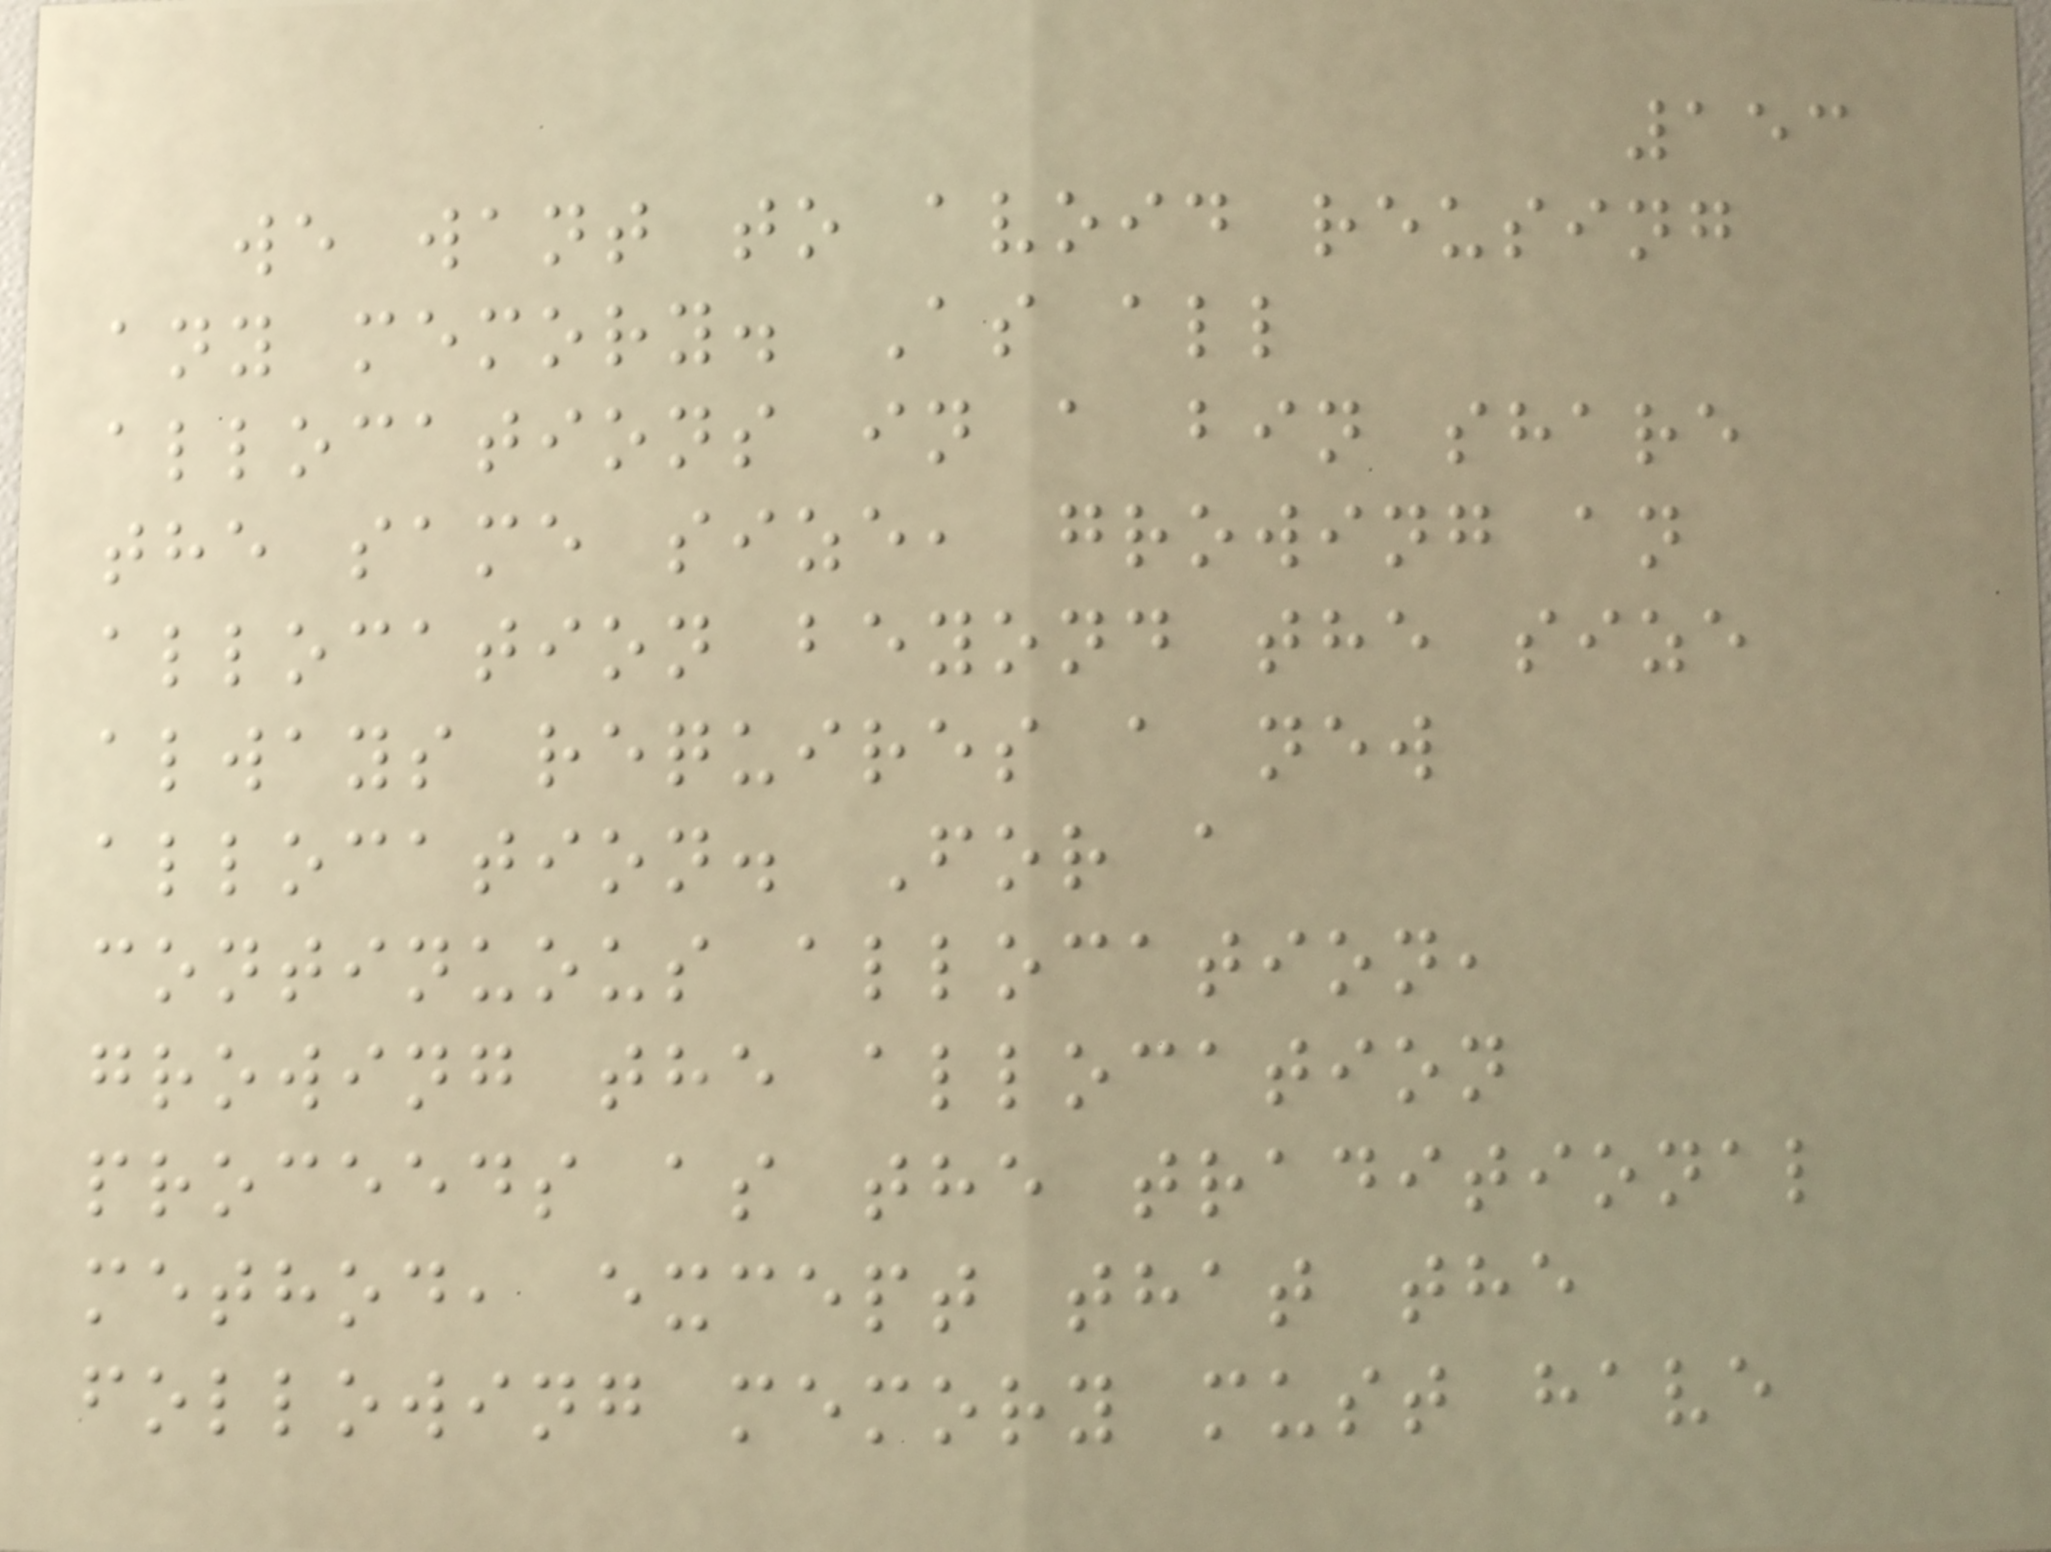153
we want to avoid reusing
any memory. As all
allocations in a bin share
the same size, growing an
allocation beyond the size
always requires a new
allocation. For a
continuous allocation,
growing the allocation
proceeds as the traditional
method, except that the
following memory must have
